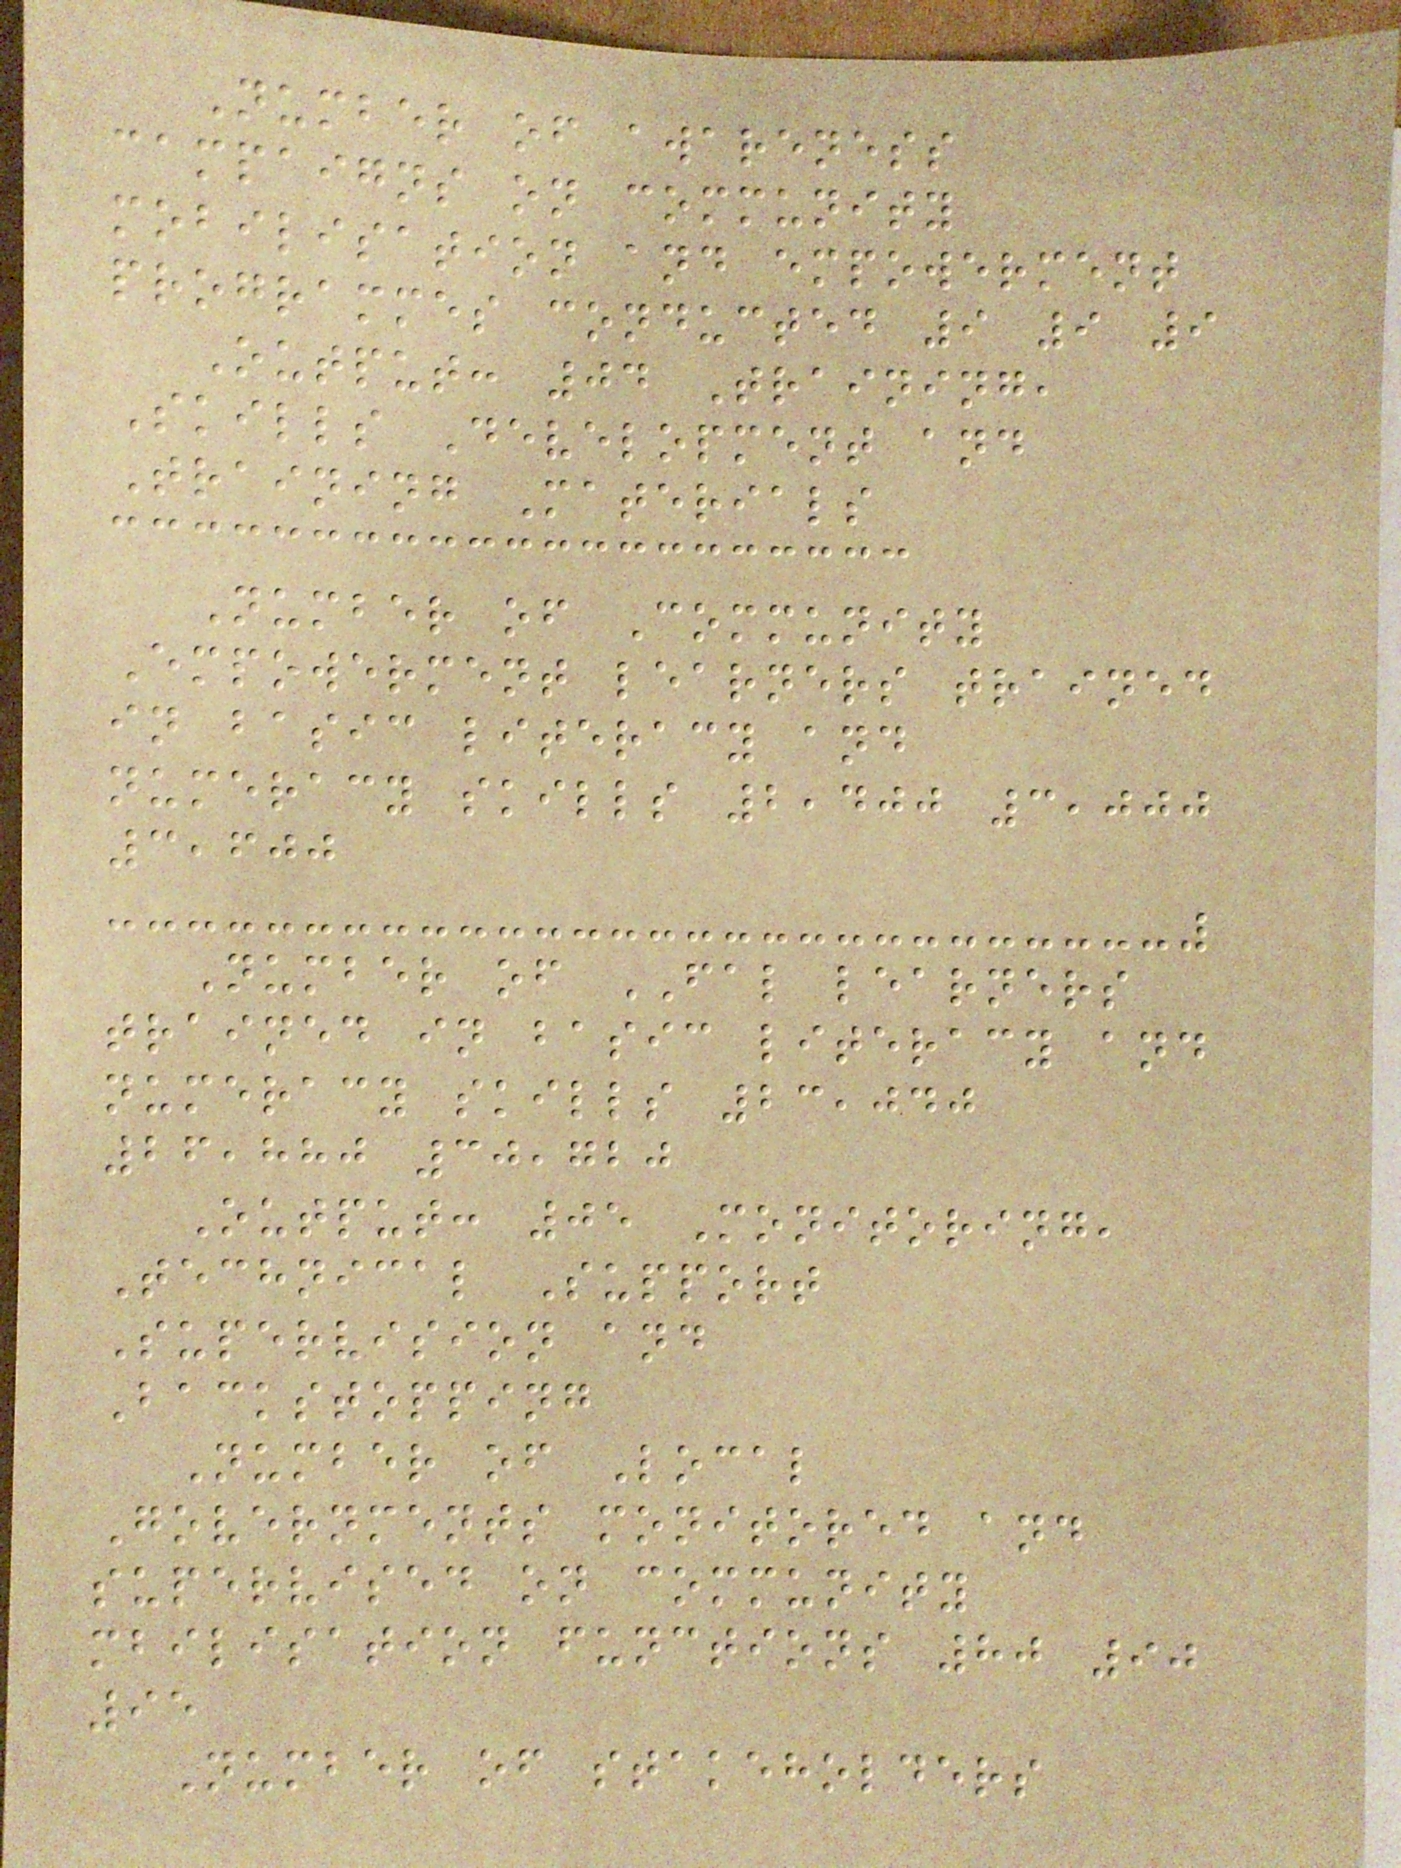Number of awareness
campaigns on community
mobilisation and empowerment
programmes conducted 9 9 9
Output: 04 Training,
Skills Development and
Training Materials
Number of Community
Empowerment learners trained
in basic literacy and
numeracy skills 2,400 3,000
3,600
Number of FAL learners
trained in basic literacy and
numeracy skills 23,040
26,880 30,720
Output: 05 Monitoring,
Technical Support
Supervision and
Backstopping
Number of Local
Governments monitored and
supervised on community
mbilisation functions 80 90
95
Number of stakeholders
